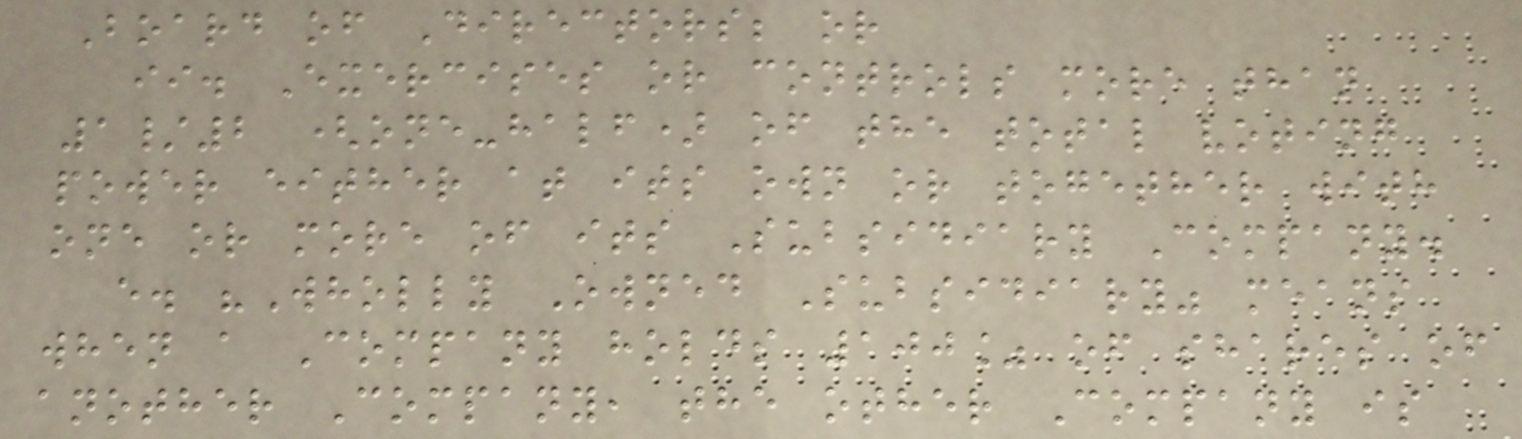Board of Directors; or
ii. Exercises or controls more than
1/2 (one-half) of the total voting
power either at its own or together with
one or more of its Subsidiary Company.
e. "Wholly Owned Subsidiary" means
when a Company holds 100% of shares of
another Company, the other Company is
